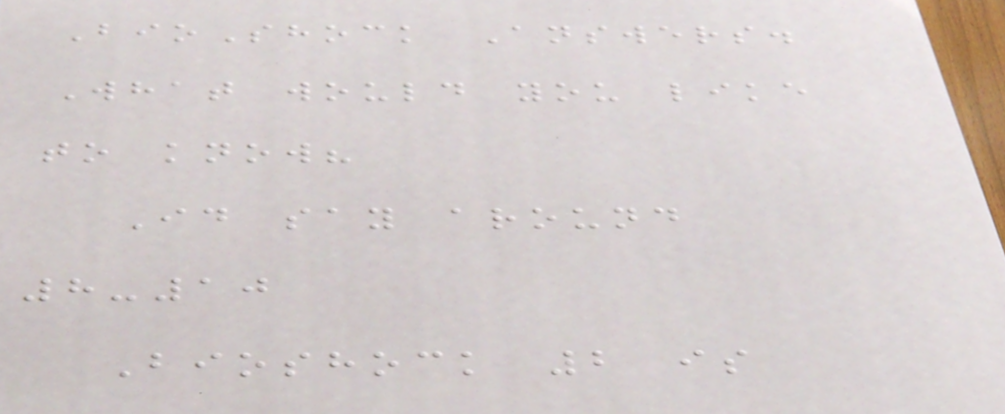BioShock Answers.
What would you like
to know?
Id say around
8-10
Bioshock 2 is
